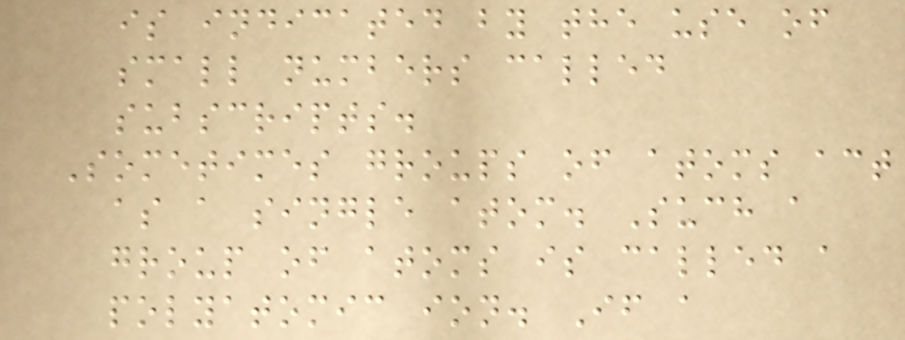is indicated by the use of
small numbers called
subscripts.
Sometimes groups of atoms act
as a single atom. Such a
group of atoms is called a
polyatomic ion. If a
